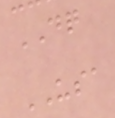DQ
USA
